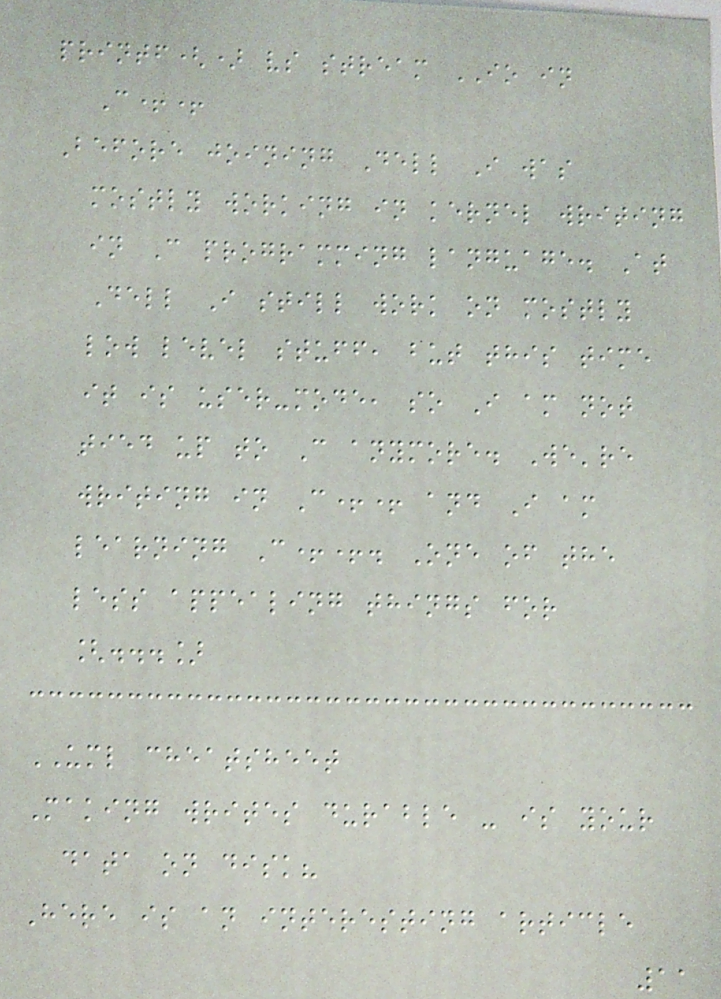printf() vs stream IO in
C++
Before joining Dell I was
mostly working in kernel writing
in C programming language. At
Dell I still work on mostly
low level stuff, but this time
it is user-mode, so I am not
tied up to C anymore. We're
writing in C++ and I am
learning C++. One of the
less appealing things for
[...]
UML cheatsheet
Making writes durable - is your
data on disk?
Here is an interesting article
11
